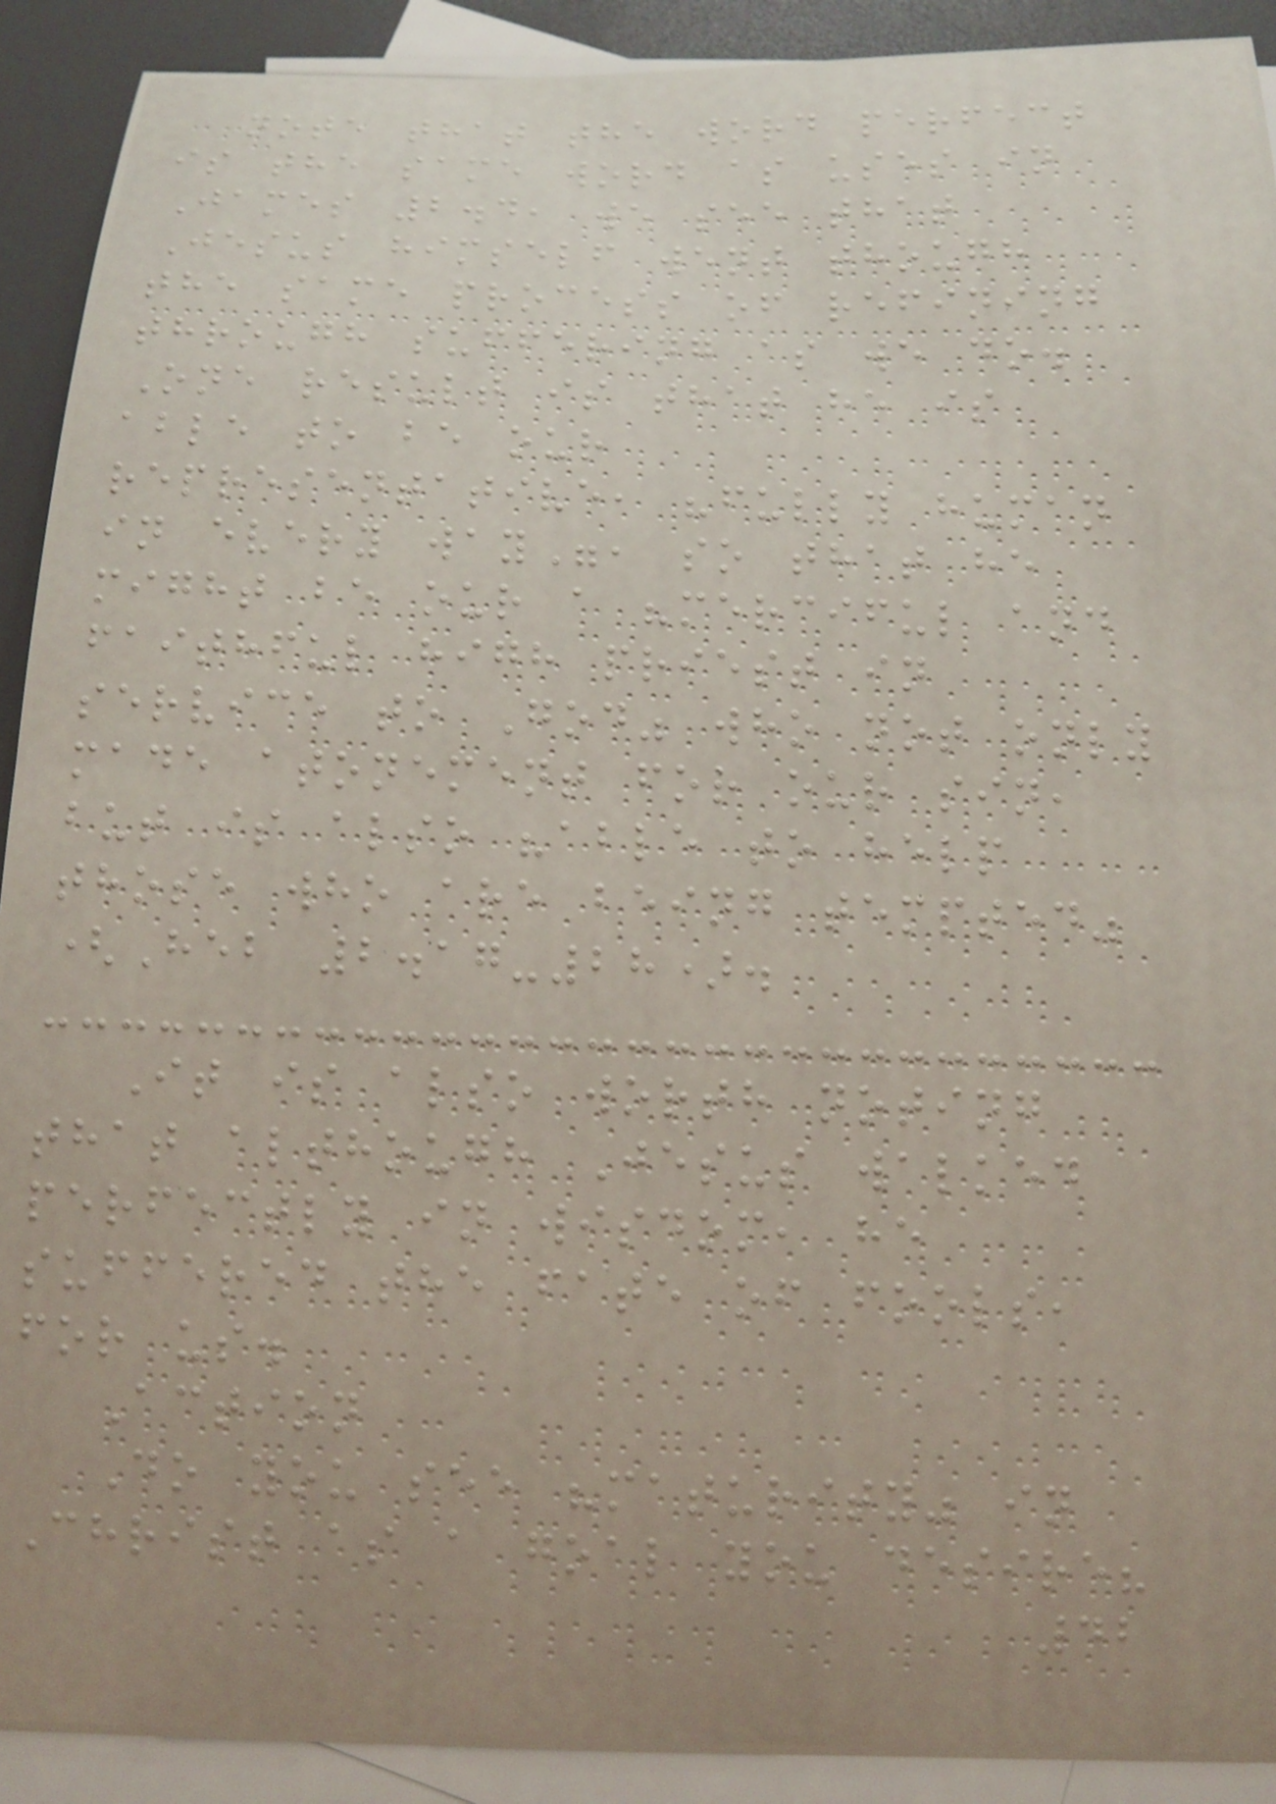note that the word perfect
is the same word as uses in
James 2.4, we see that
Jesus himself went though
the same process of refining
through suffering as we do.
One result is that he is
able to be our
representative, "fully human
in every way", so that he
might be our a "merciful and
faithful high priest in
service to God" who not only
made atonement for our sin,
but is also "able to help
those who are being tempted"
(Heb 2.17-28).
It is also worth noting
that although Jesus walked
perfectly in wisdom, he
suffered the fate of fools,
for us.
Action
Do you see "maturity" in
Christ as a goal you desire?
42
